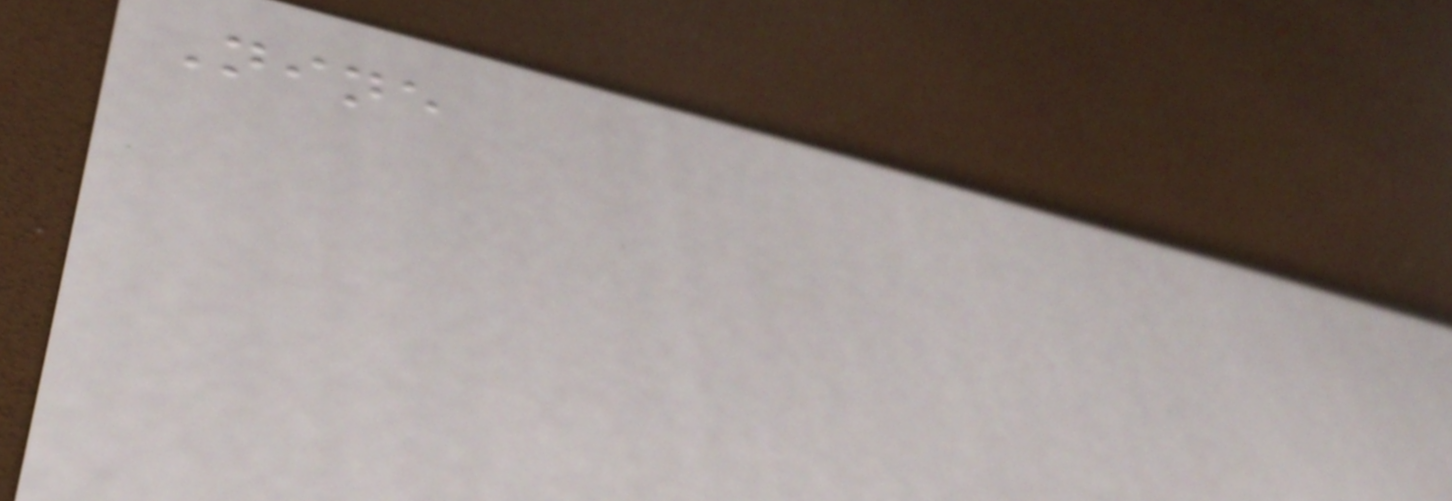Nine
